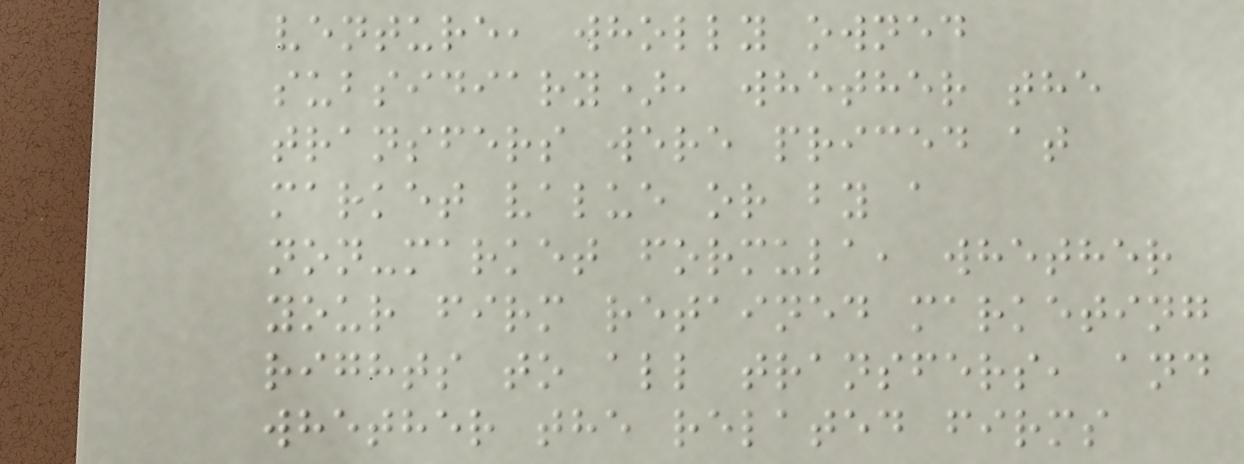venture, wholly owned
subsidiary), whether the
transfers were priced at
market value or by a
non-market formula, whether
your firm retained marketing
rights to all transfers, and
whether the related firms
